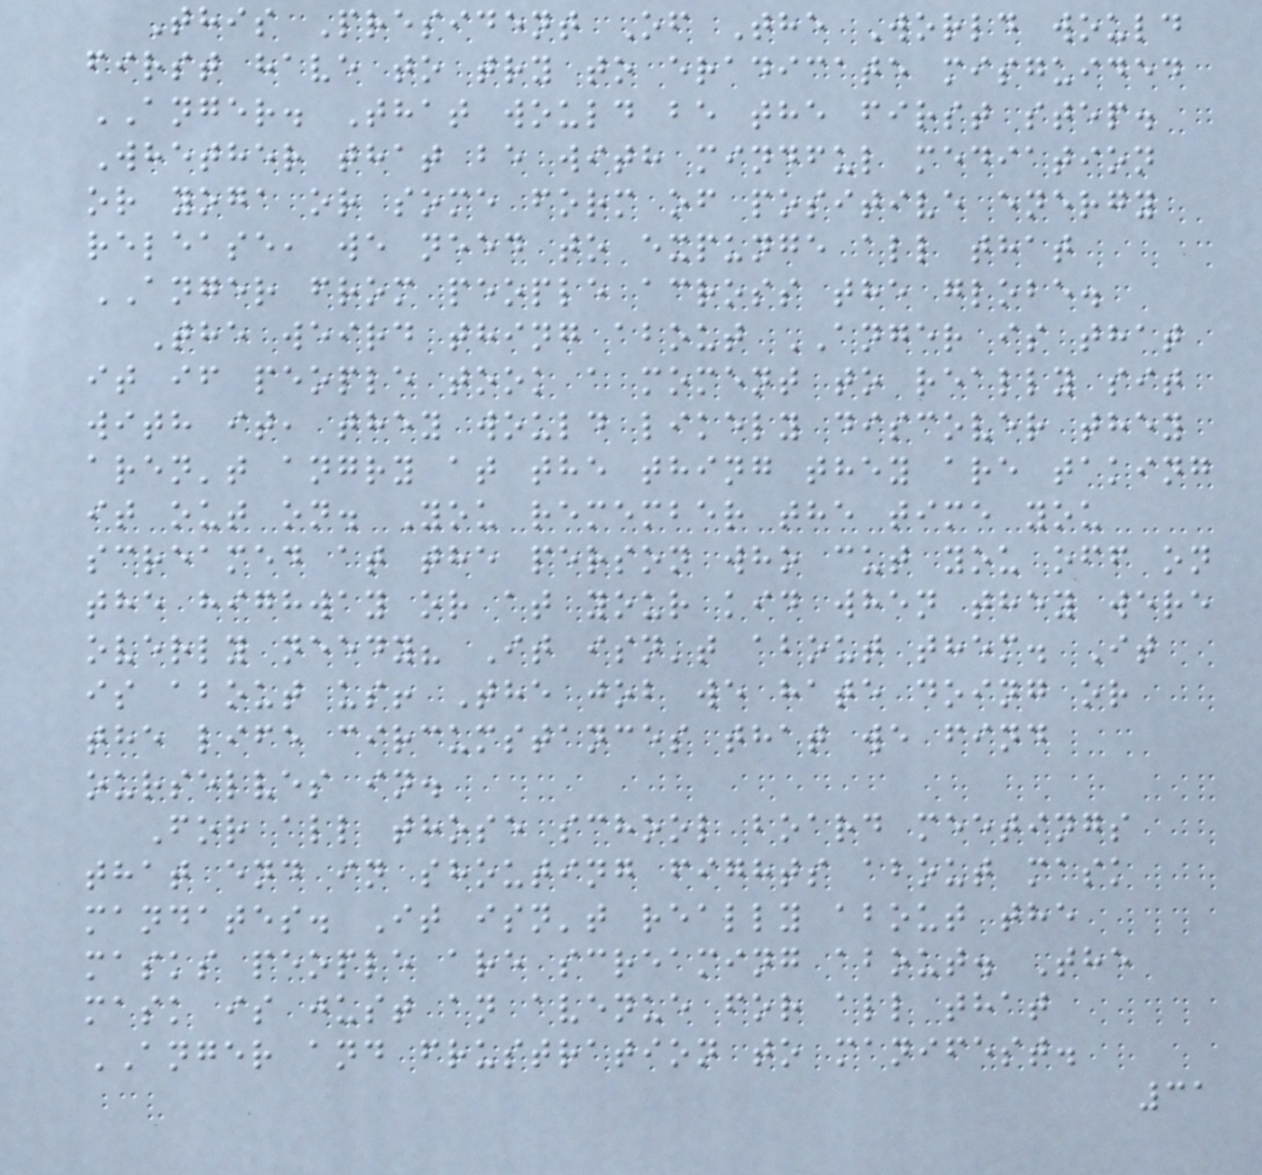This President Of The World would
first have to try to eradicate misguided
ANGER. That would be the first step.
Whether that be with mindful mediation
or yoga or some form of positive energy
release, we need to expunge all that
ANGER from people across the globe.
The weird thing about ANGER is that
it if people took a moment to really sit
with it, they would likely discover they
aren't angry at the thing they are taking
it out on. You remember the time you
screamed at the person who cut you off on
the highway or at your kid when they were
overly needy? It isn't about them. It
is about us! The job we hate doing or
the life circumstances that we find
ourselves in.
For all those school board meetings
that end in shouting fights about mask
mandates. It isn't really about the
masks people are screaming about. The
mask is just an avenue for all that
ANGER and frustration to manifest.
31
